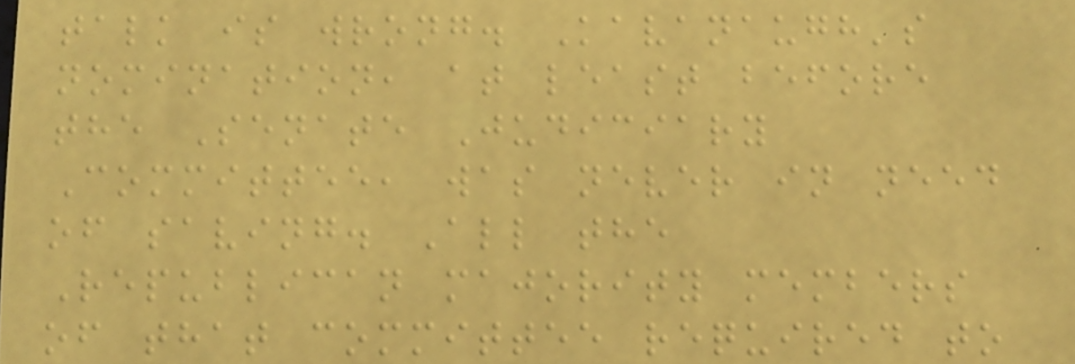talk is wrong. Kavanaugh's
nomination, at least before
the Senate Judiciary
Committee, was never in need
of saving. All the
Republican majority members
of that committee required to
